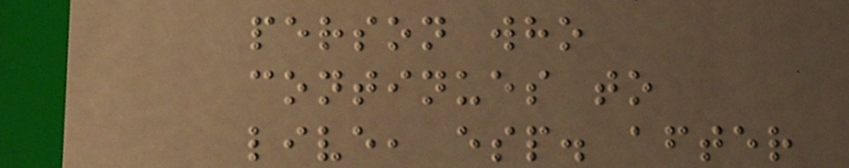person who
continues to
live, esp. after
